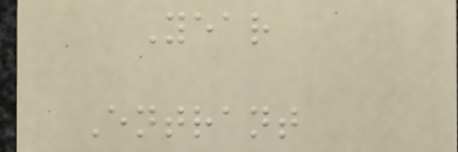Year
Entrant
